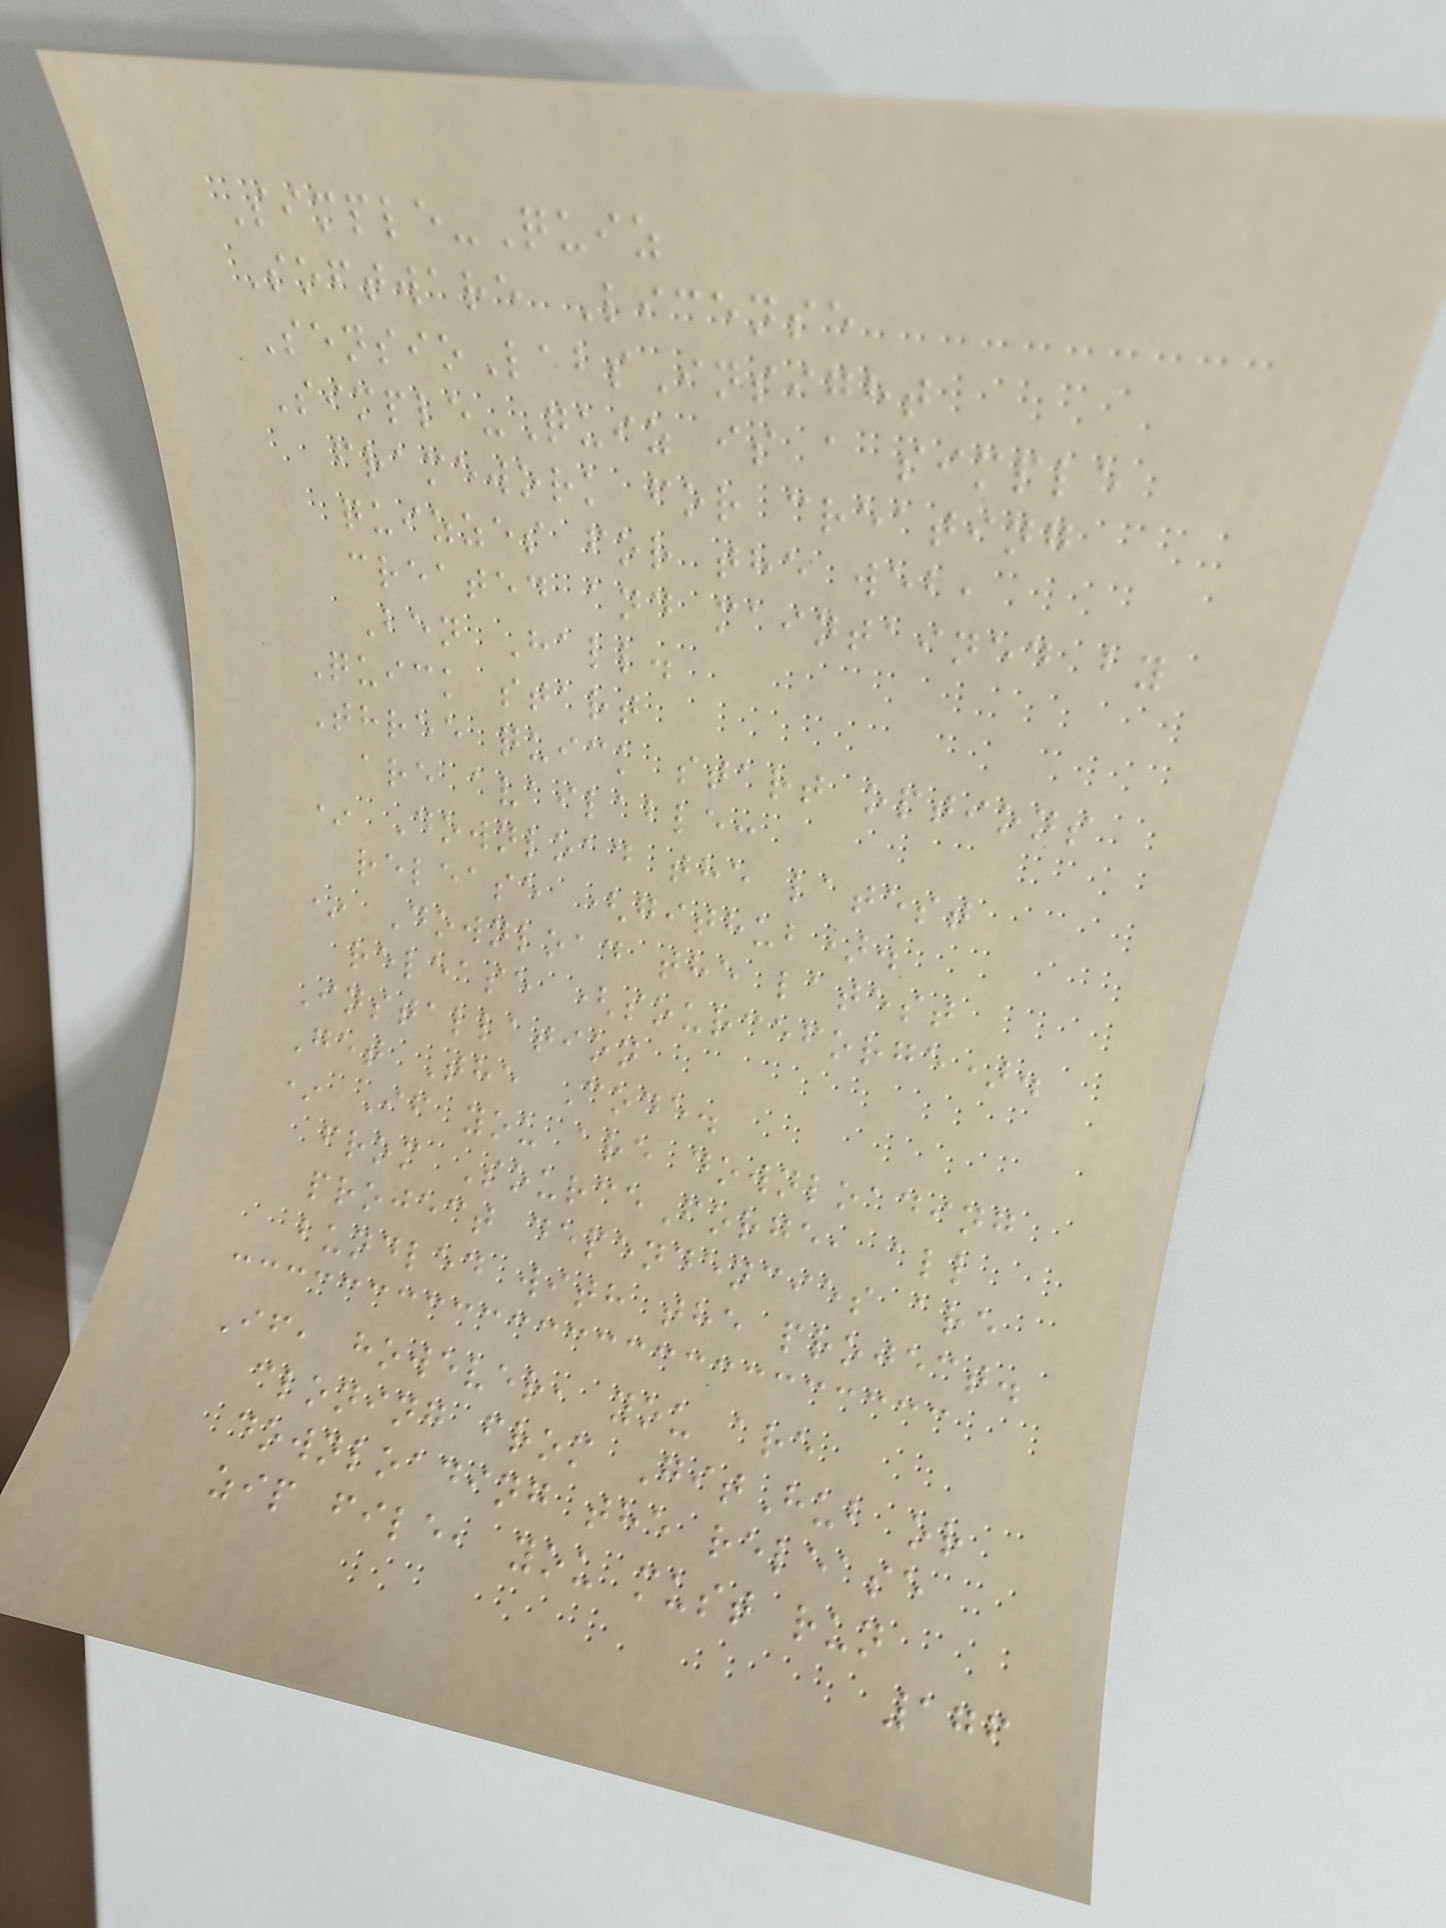Simple-Quiz
Software License
SensioLabsInsight
Simple-Quiz is a simple
framework for creating
quizzes for the web,
created and maintained by
Ben Hall.
Quick start
Three quick start options
are available:
* Download the latest
release (github).
* Download the latest
release (sourceforge).
Installation
Get The Code.
* If you are downloading
from SourceForge, all
project dependencies are
bundled with the project.
If, however, you are
cloning from GitHub or
downloading the release
zip file, you must run
176
